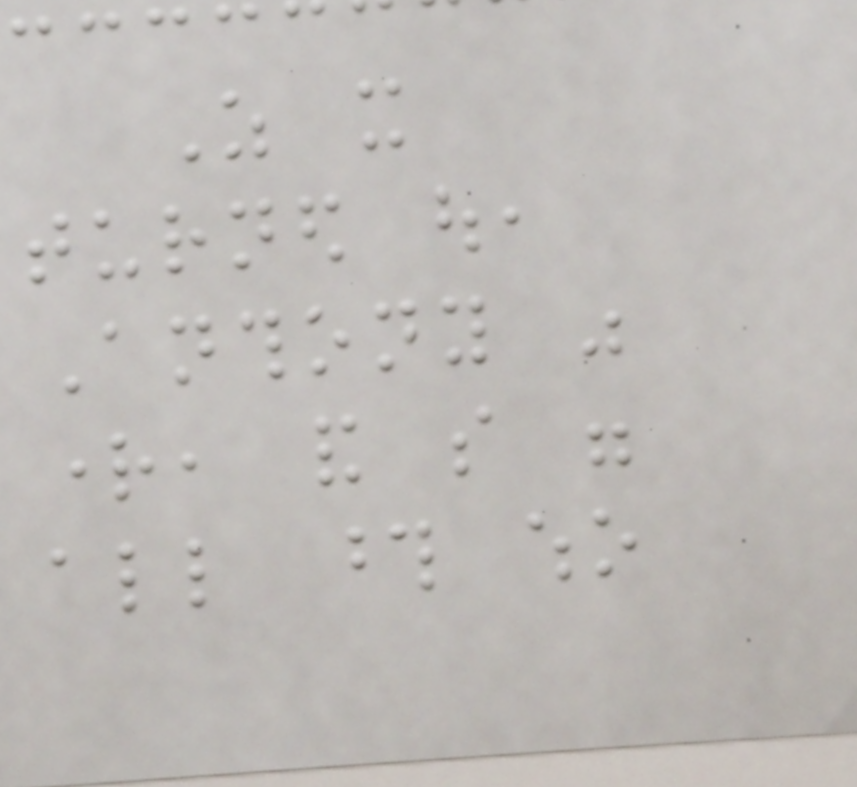As it
turned out,
Anthony was
right, and so were
all those who
